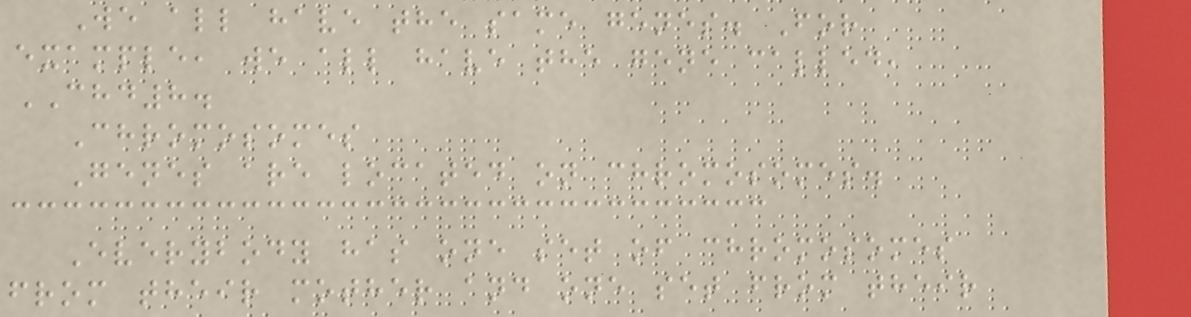We all have the same genes. For
example, we all have the gene called,
CHD8.
Chromosomes
Genes are located on chromosomes.
Everybody has one set of chromosomes
from their mother and one set from their
